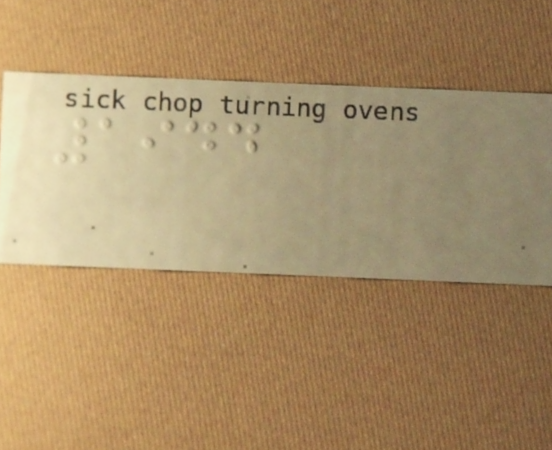1944
